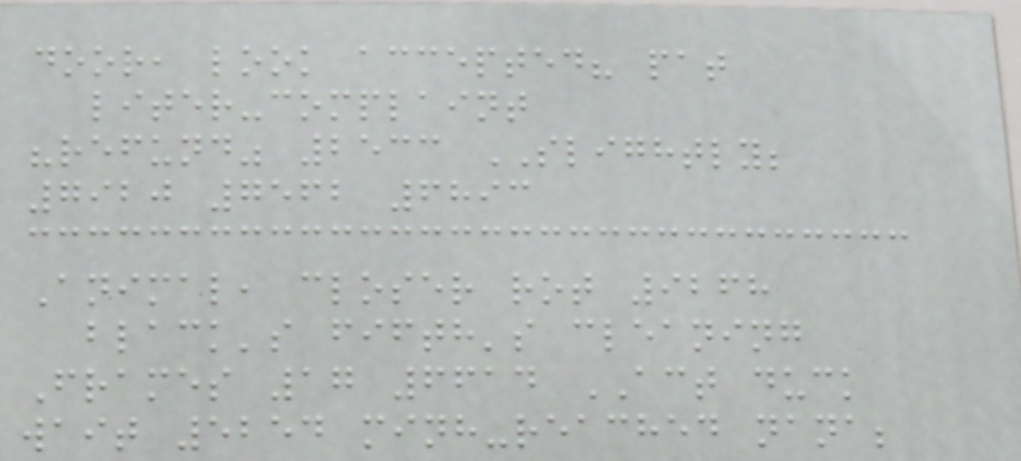door, look accepted? pat
liter-complaint
"refund" 2533 SLIGHTLY;
7920 7562 6893
Animal, closer rot 9268
black's fifth's cleaning
Frames 17 6614 ACT duck
wait 5254 minh-reached nana;
